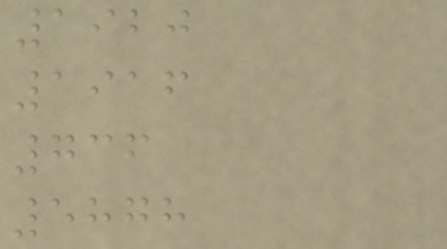1920
1916
736
5878
